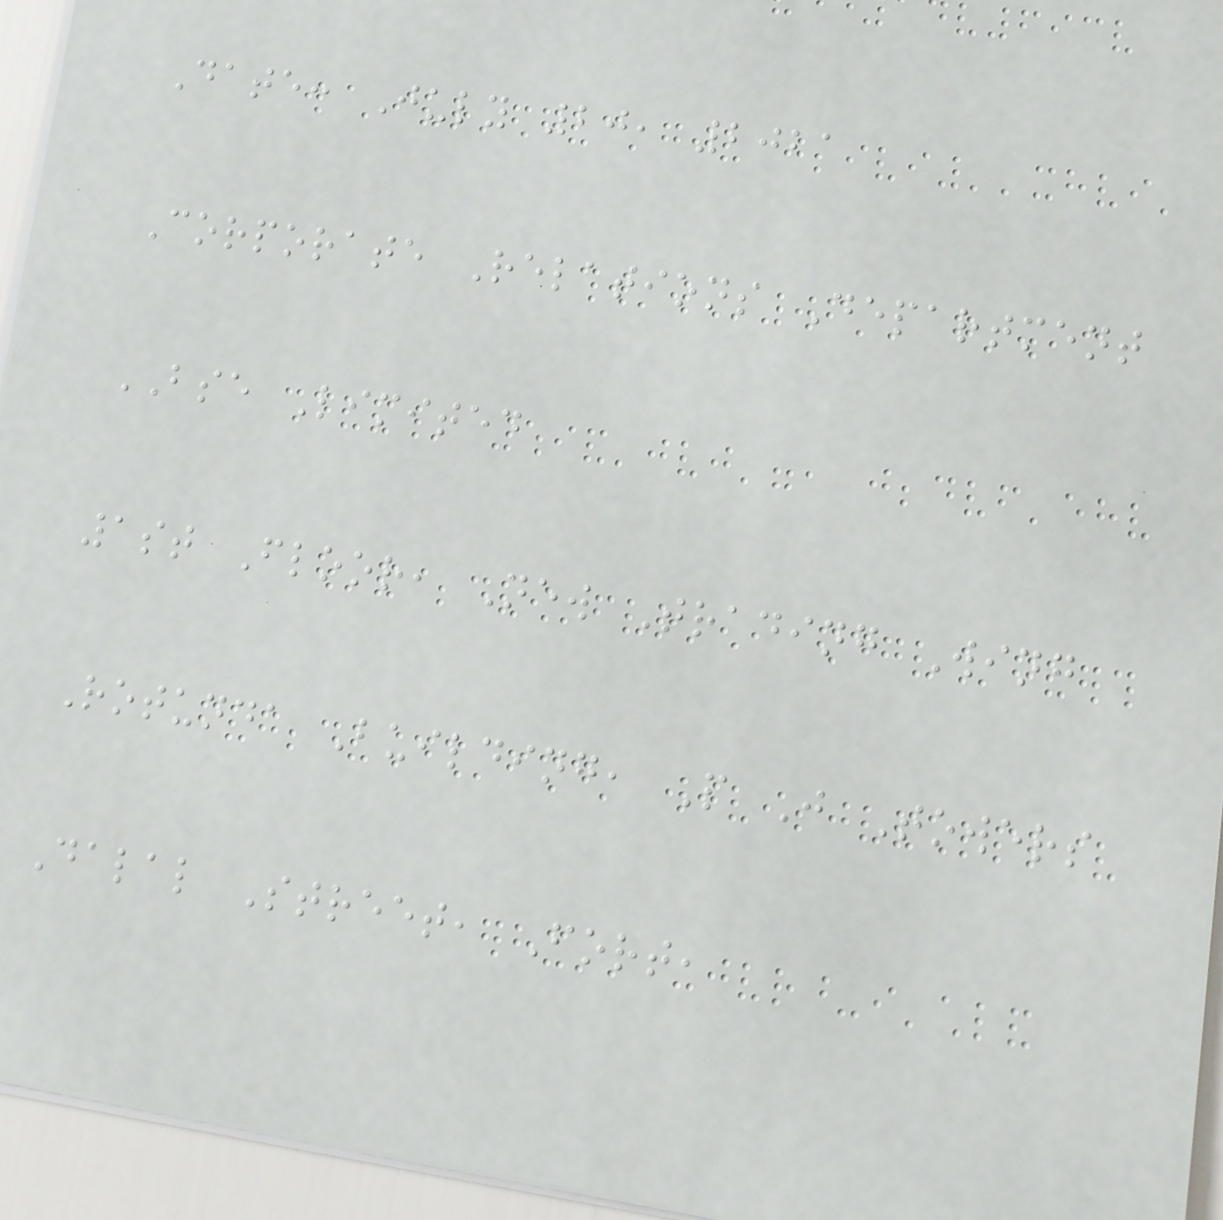Date: July 20, 2021
Corporate Relations Department
BSE Limited
1st Floor, New Trading Wing
Rotunda Building, P J Towers
Dalal Street, Fort,
